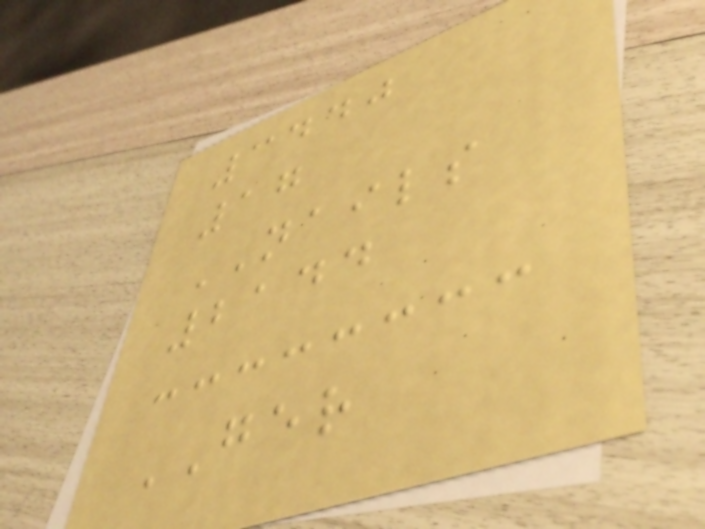3440
17
NAILS
2144
GER
